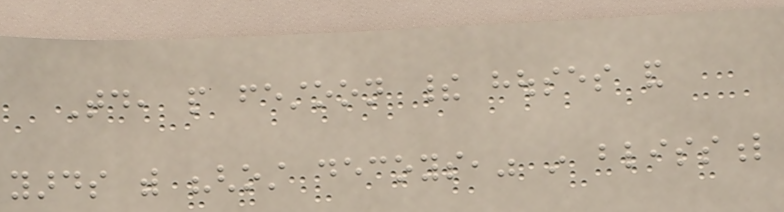Today, people festoon their houses and
yards with "ghost decoys," in blissful
